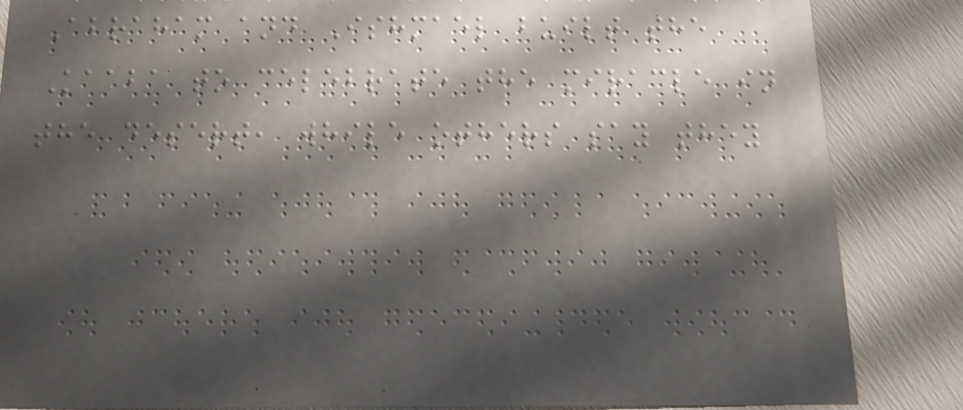Abraham and Ishmael built the
Kaaba to celebrate the miracle in
the desert, while others say they
